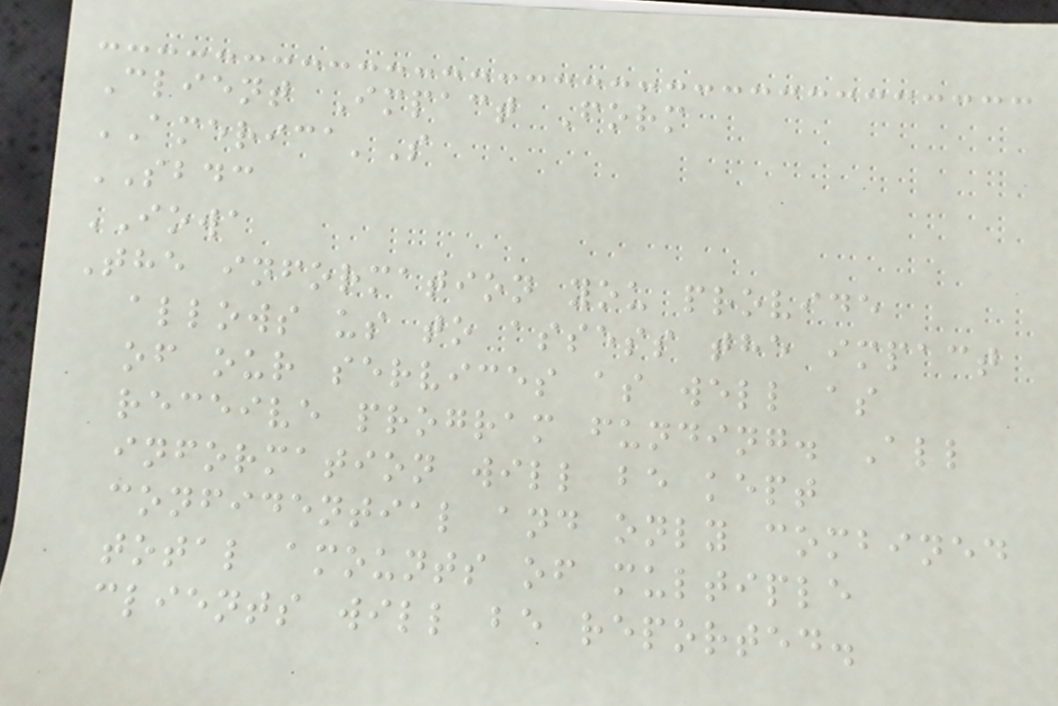Client Impact Form
AMERICA'S
SBDC
IOWA
The information you provide
allows us to assess the impact
of our services as well as
receive program funding. All
information will be kept
confidential and only combined
total amounts of multiple
clients will be reported.
